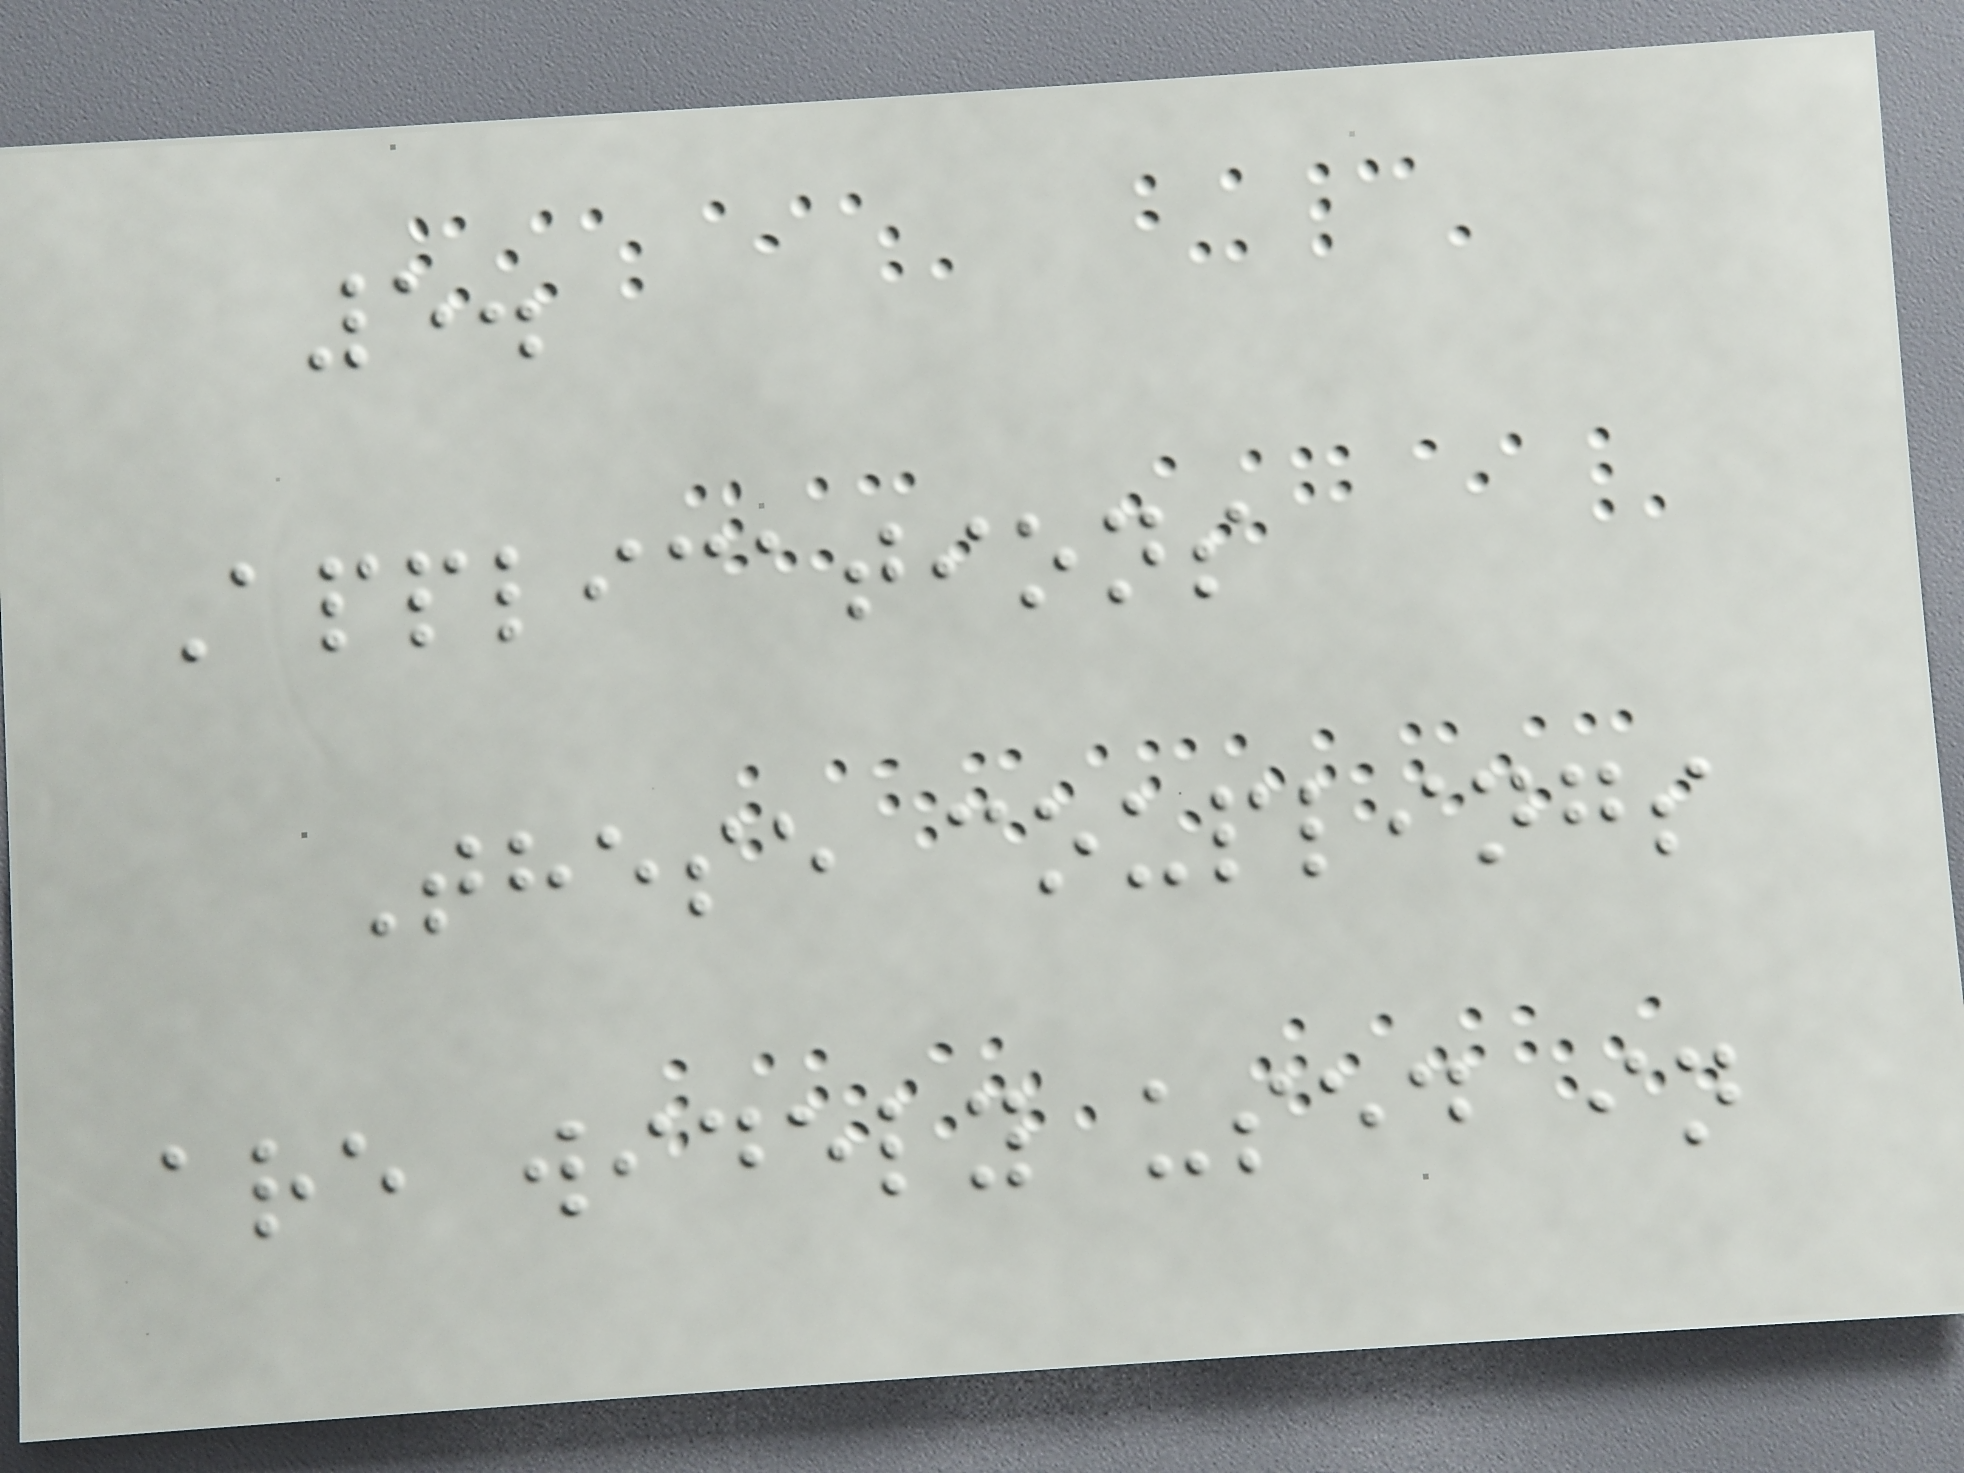5.
Applications
These couplings
are widely used in
